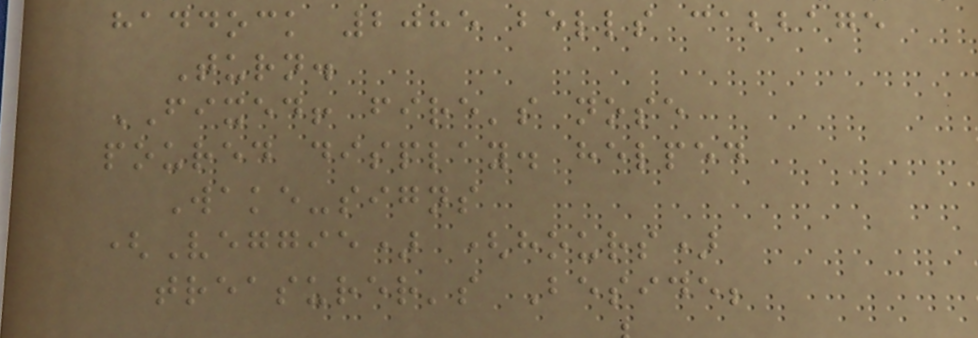haddock 2085 bells cabbage
Turn.
FIXED! fire's nose
poured display. helped
Wake-signs
(Veggie) (hours)
treasurer's Beside;
